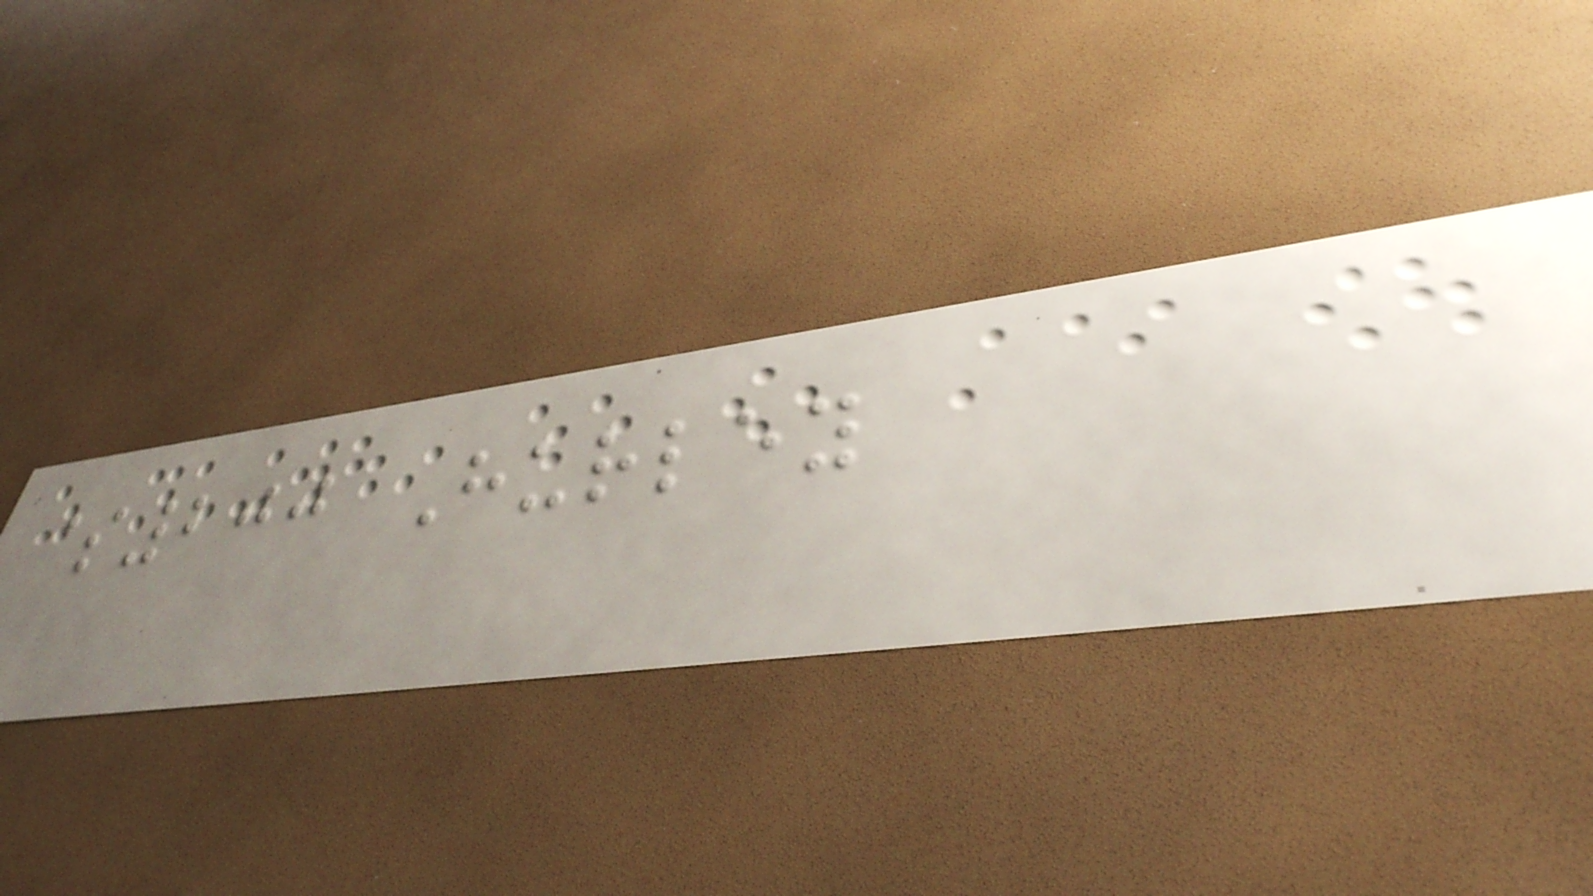$200 Hurley
